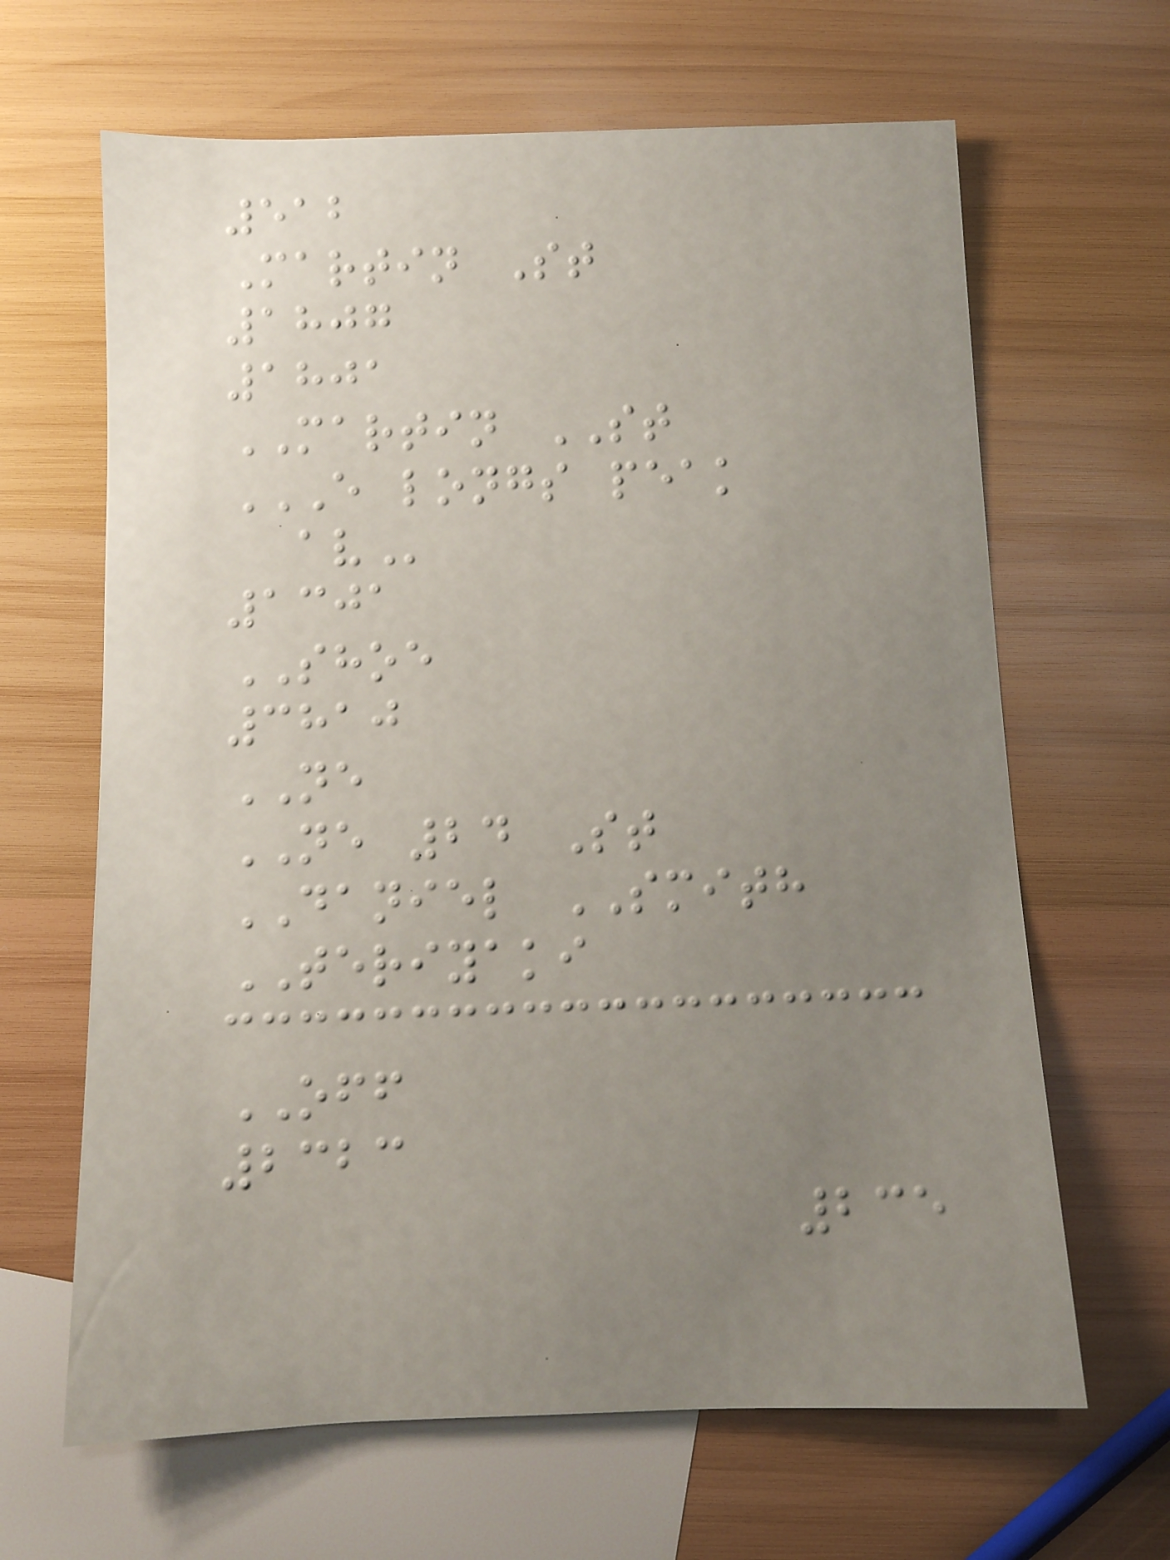512
Martin St
1807
1801
MARTIN ST
E LONGS PEAK
AV
1301
SHOE
3810
NE
NE 24 St
DANIEL SMITH
TERIYAKI
OFF
2323
235
